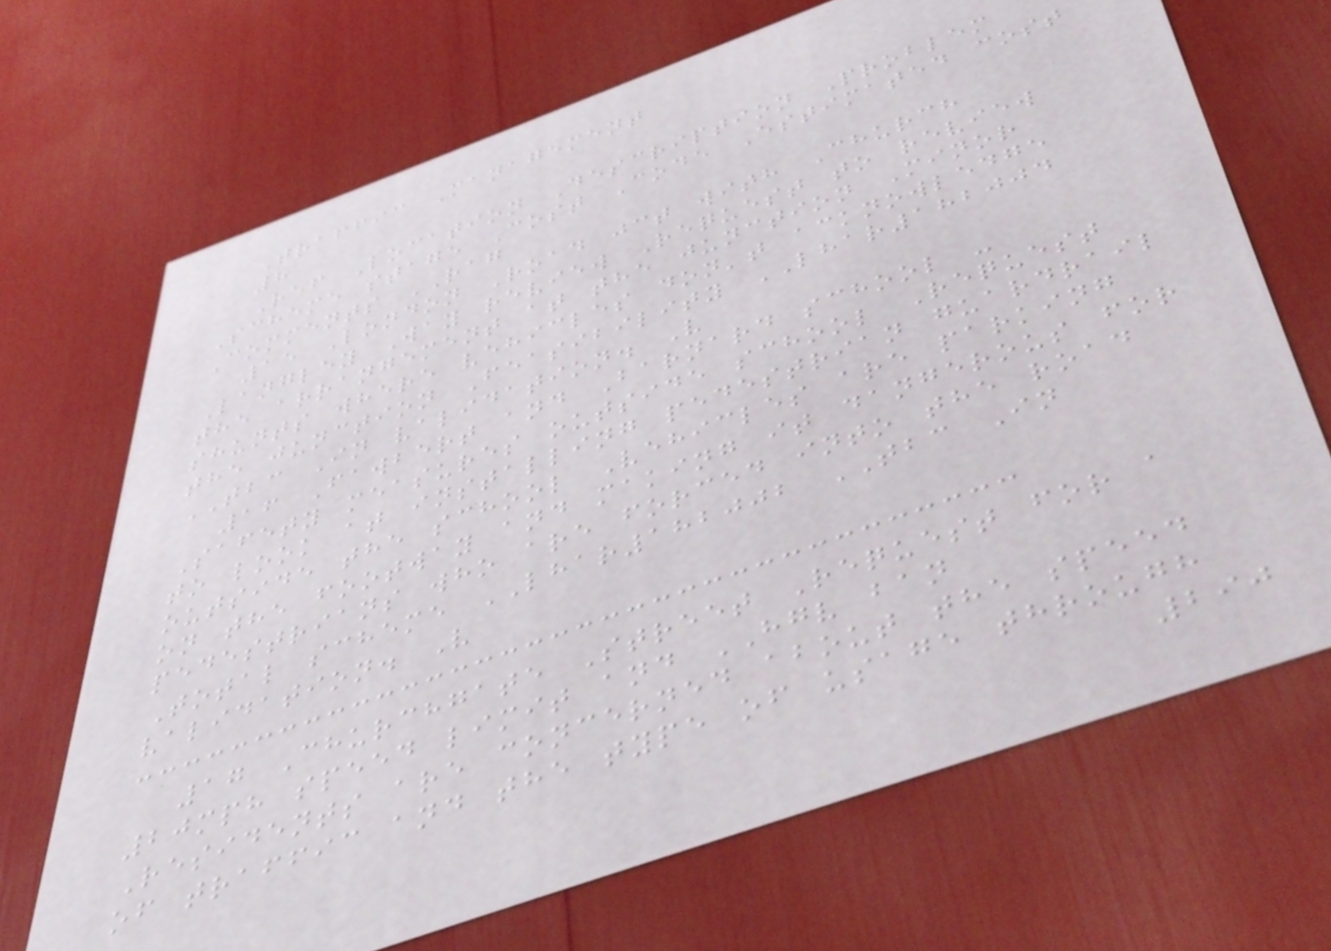Traffic Management
8
Ref Location Description Problem
Scheme stage Cost Code Estimated cost
Comments RAG
15 London Road jct with Church
Langley Way review Request to review
the arrangement at the junction Minor
shunts where vehicles don't acknowledge
the junction Feasibility LHAR182004
TBC In validation. V
16 Fawbert and Barnard school -
Safety measures outside school Request
to look at installing pedestrian guardrail
outside the school Vehicles are parking
on the footway and making it dangerous for
pedestrians who are forced into the road
Total scheme LHAR182002 TBC In
validation. V
17 Churchgate Street Request for a
20mph speed limit and HGV ban
Residents are concerned about the speed
of traffic and the type of usage through
290
